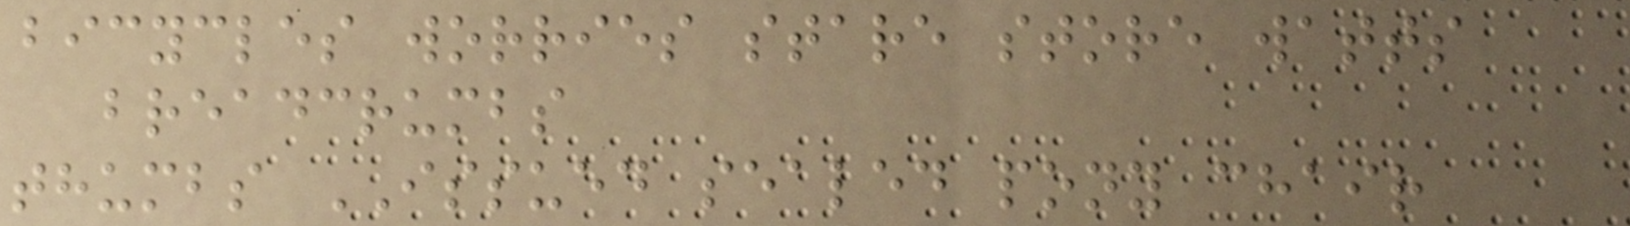bicycles worries stare store watts
breadcrumbs
thumbs ISSUED sealed pony chair
